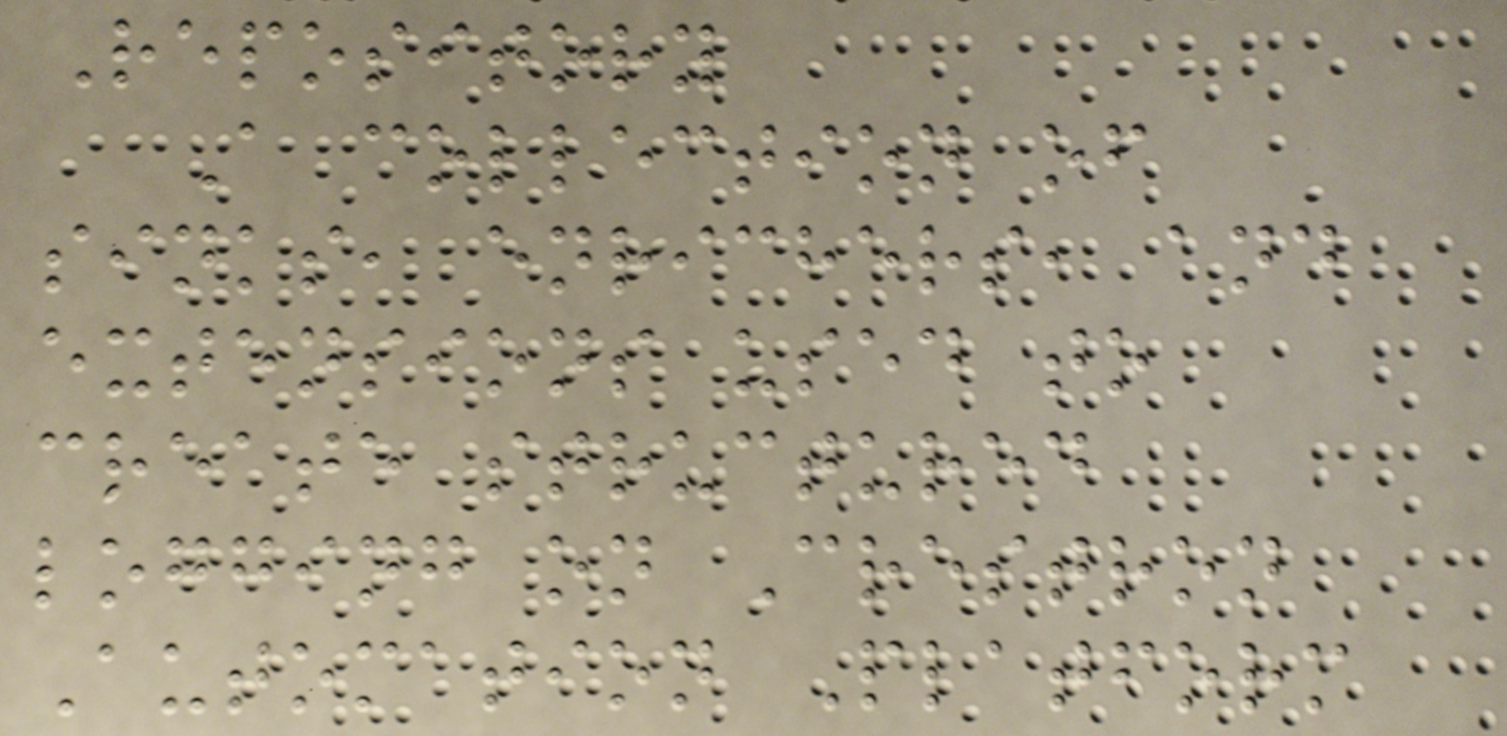Repository
A collection of
sinks, enrichers, and
extensions used to
create structured
logging on Crestron
Automation Platform
